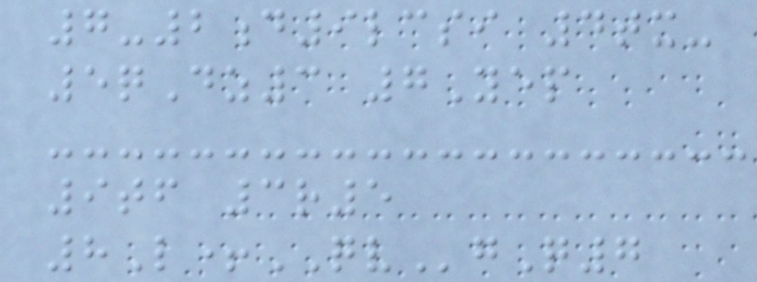7-2d9lcsi 4tx-
5qDz3 7Yep
9tf 3r5
8L+QVgQ7
